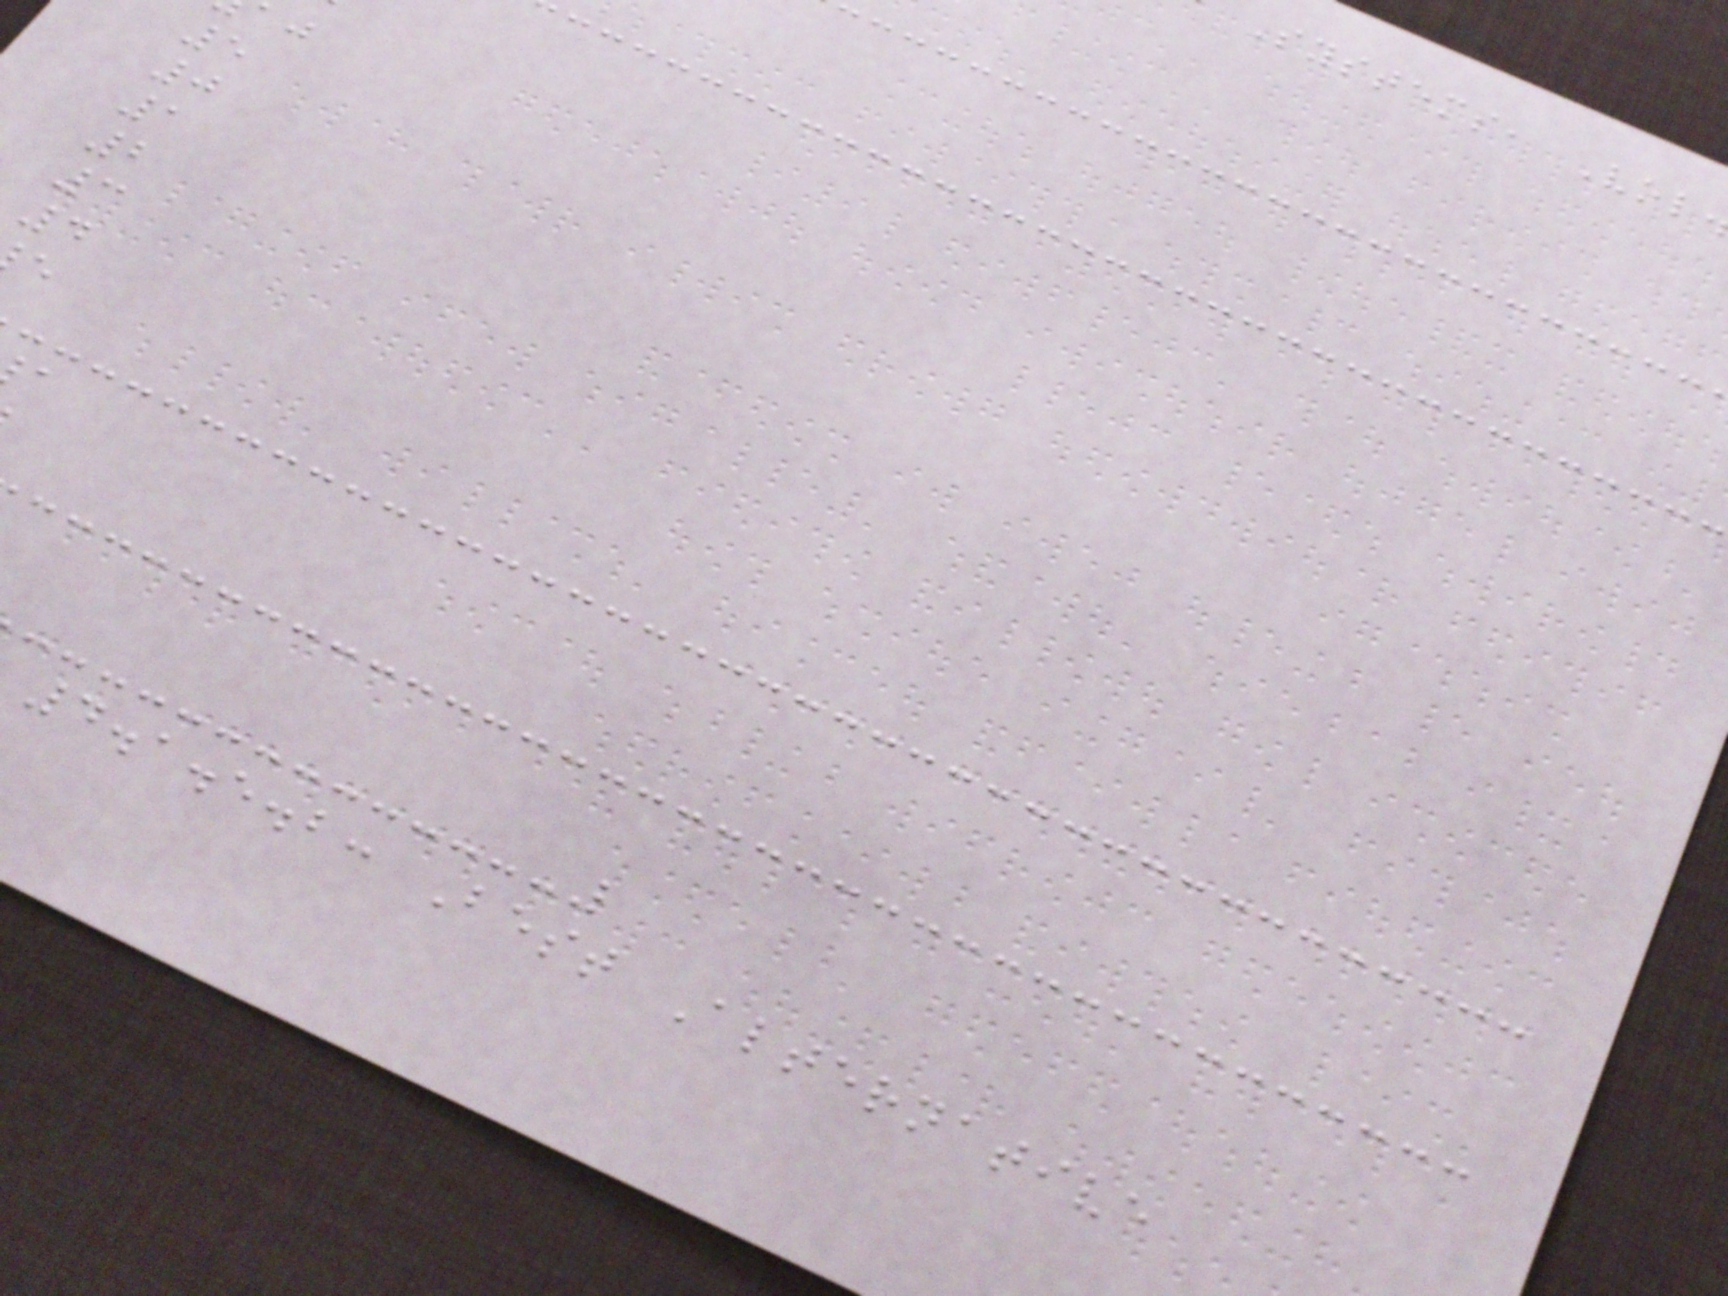Systems, Vol
5
0
1
2
3
4
4.1.5.2: Best Alternative
